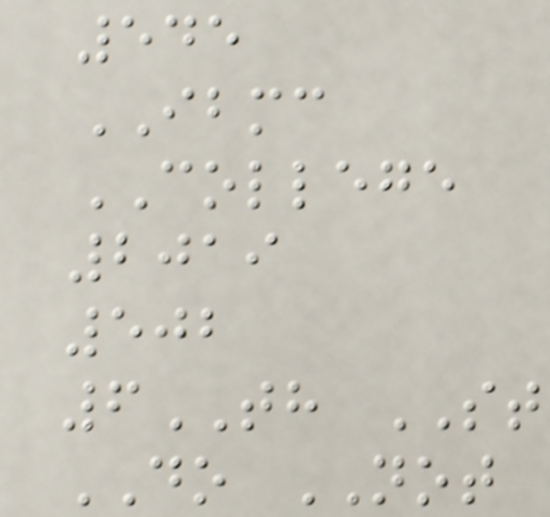545
IBMC
COLLEGE
2019
502
6TH ST
DO NOT
